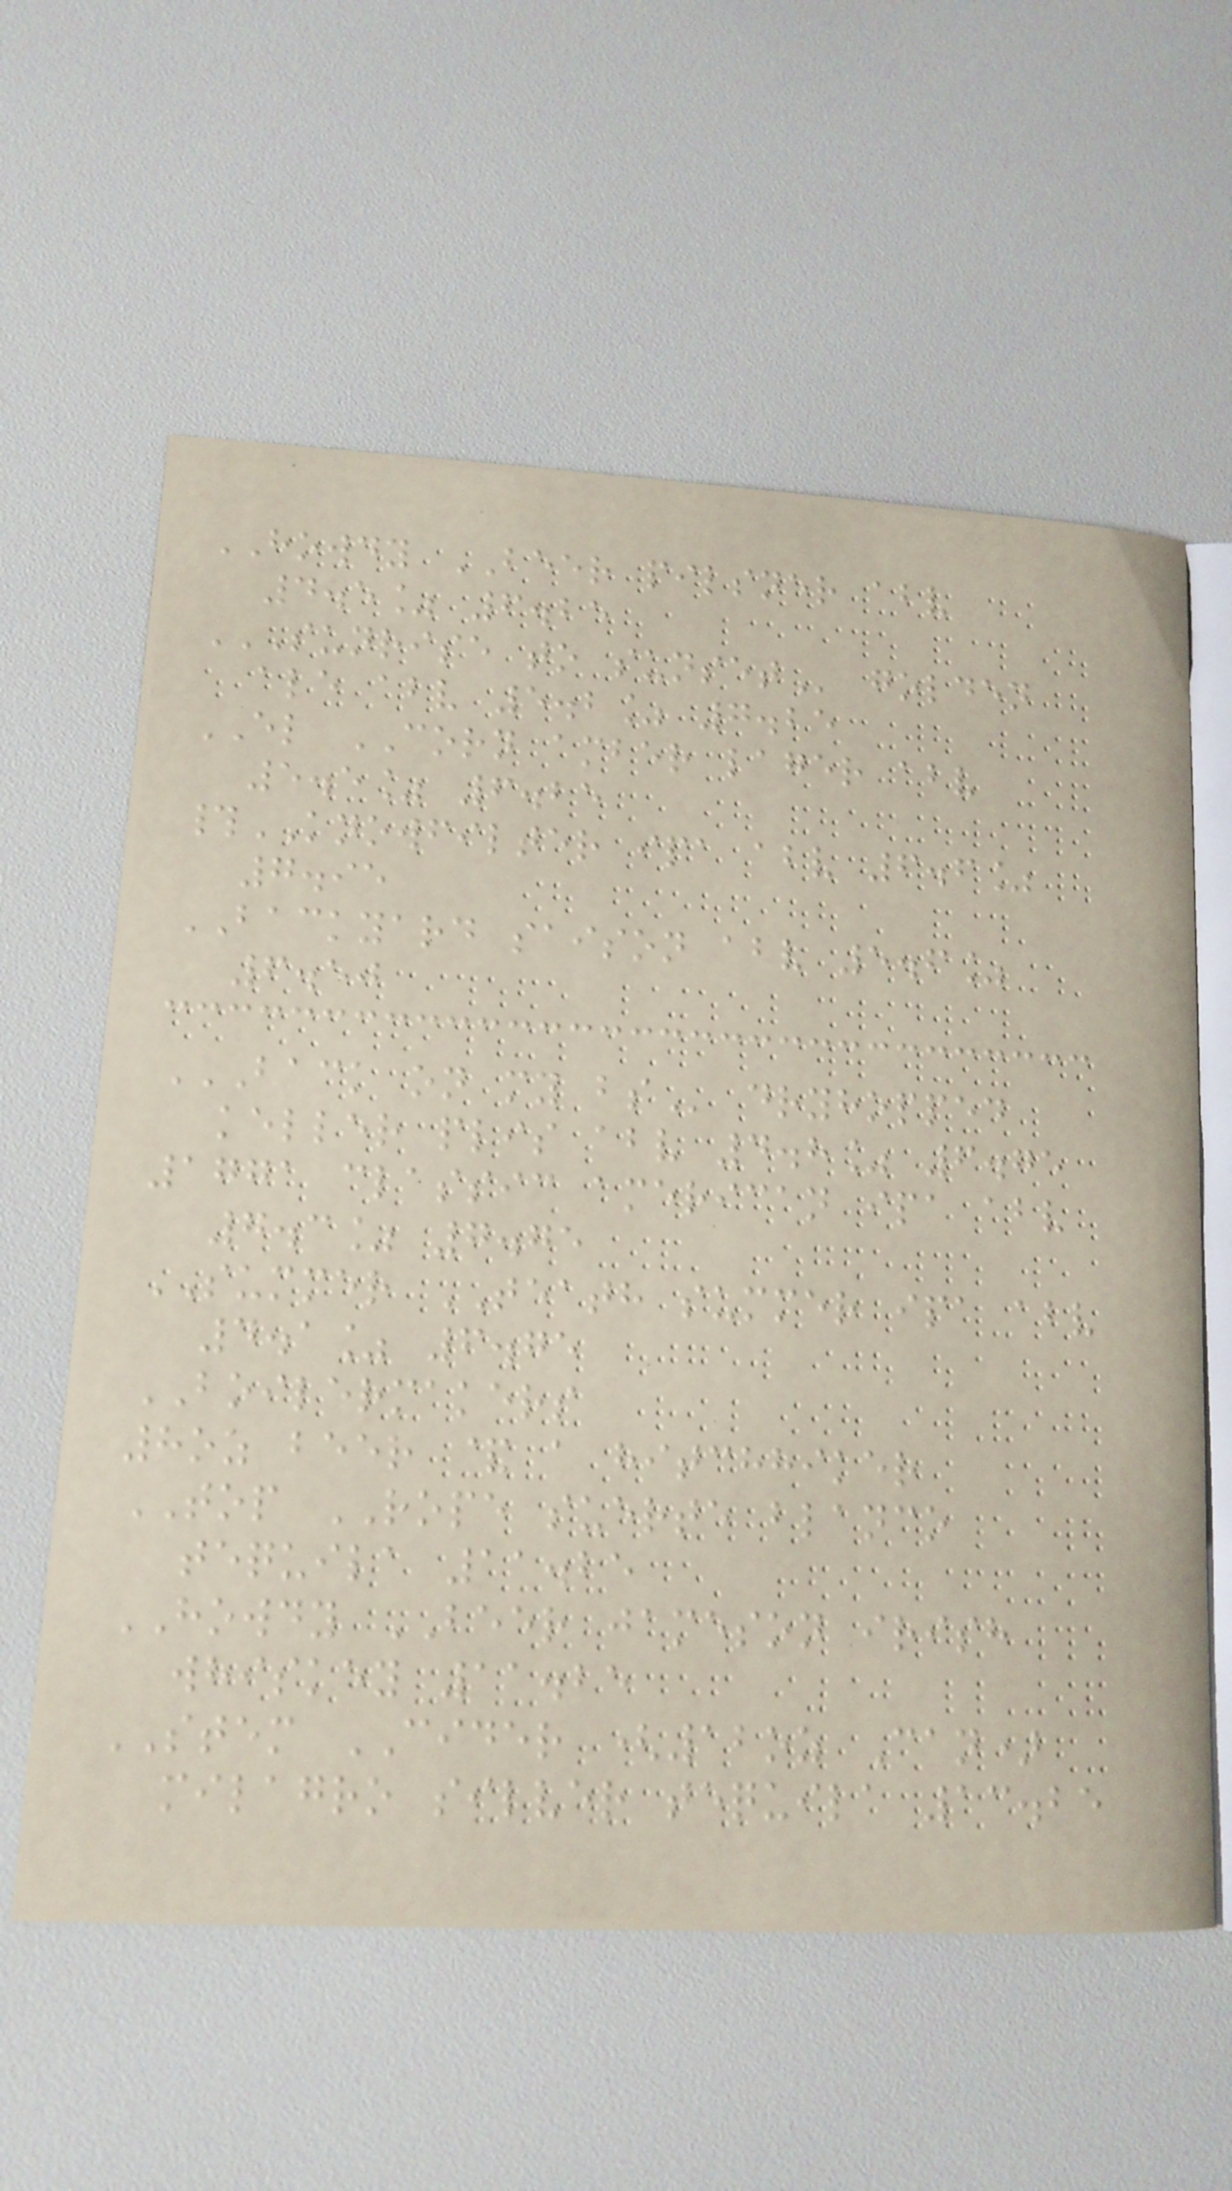HOWDY BEER pilsner abv
4.5% 6.25
SUNRISE TO SUNSET golden
ale abv 5.2% 7.25
EL CORN amber lager abv
5.5% 6.25
#KNOWFILTER ipa abv 6.6%
7.95
BACKYARD saison abv 5.6%
6.50
BACK ON MY BS dryhopped
keller plis abv 4.8% 6.75
1771 classic american ipa abv
7.3% 7.75
SUMMER TEATH summer ipa abv
4.1% 6.75
BOILERMAKERS
8oz beer & a hitchhiker
TOP ROPE suerte blanco
tequila 11.25
HOWDY BEER jameson irish
whiskey 11.25
STEM CIDER (12oz Can)
milagro silver tequila 13.25
